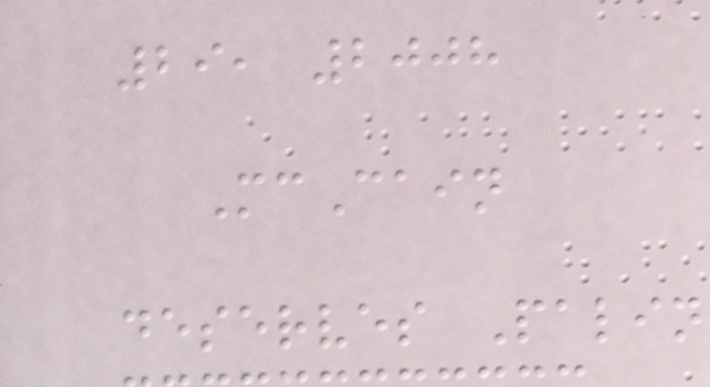29, 2008
McCain
deserves Palin
